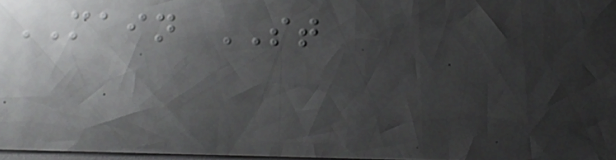MAIN ST
